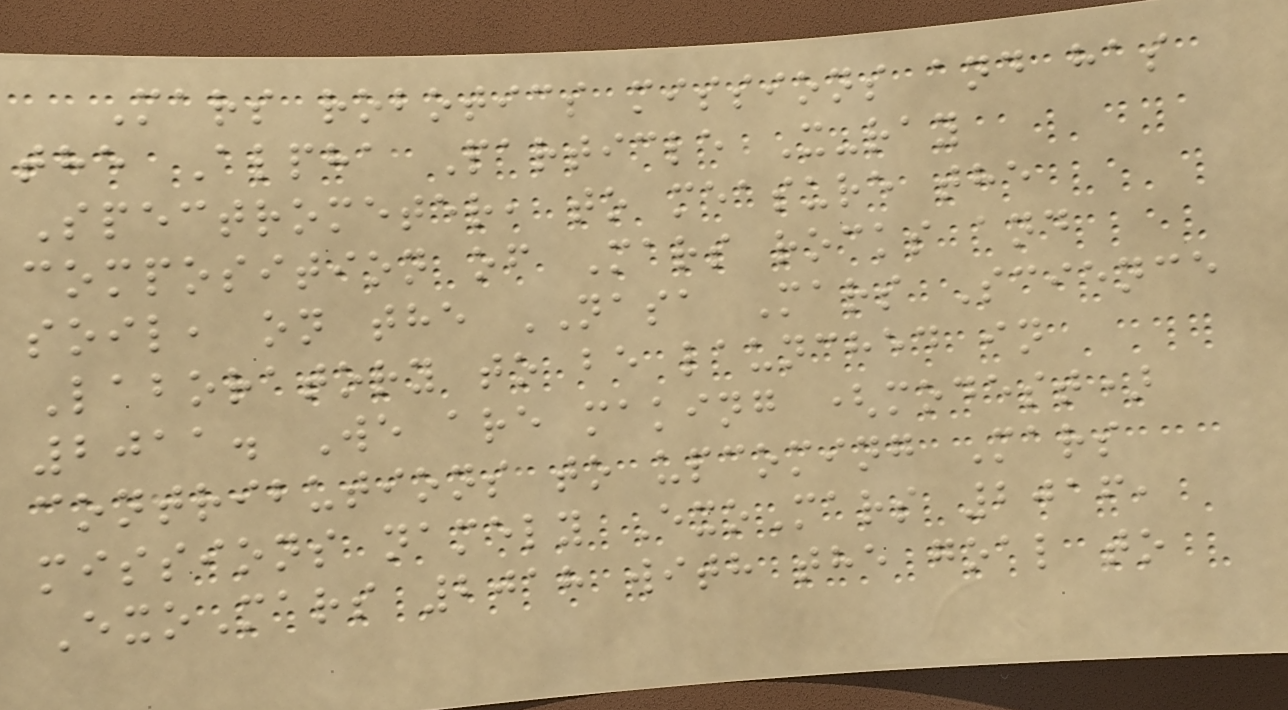Mars robotics missions and has
the Alpha Particle X-ray
Spectrometer, to measure the
composition of Mars rocks and
soil, on the NASA Mars Science
Laboratory to be launched in
2011. We are making (modest)
contributions to upcoming Mars
missions namely ExoMars 2016,
ExoMars 2018 with the goal to
